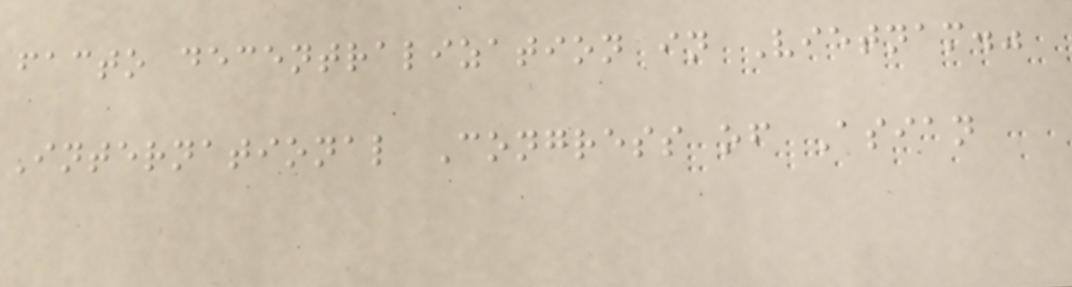facto decentralization in Vietnam."
International Congress of Asian
